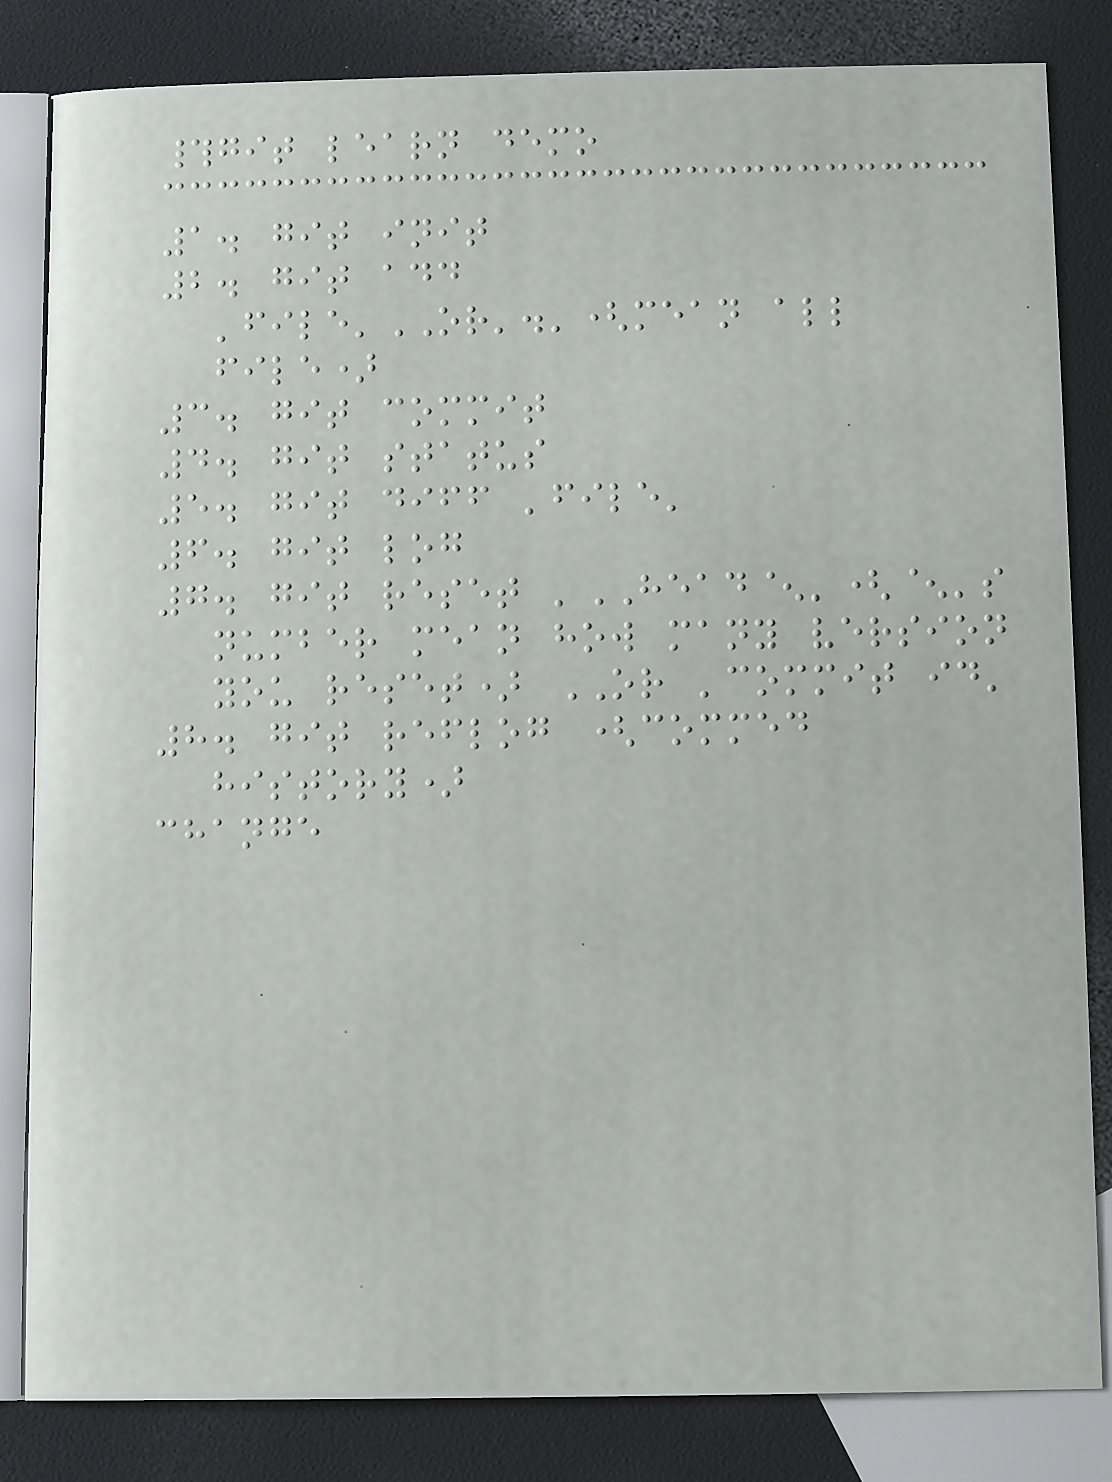#git learn demo
1. git init
2. git add
'file'OR'.'(mean all
file)
3. git commit
4. git status
5. git diff 'file'
6. git log
7. git reset 'HEAD^'(^'s
number mean how many version
you reset) OR 'commit id'
8. git reflog (commed
history)
change
